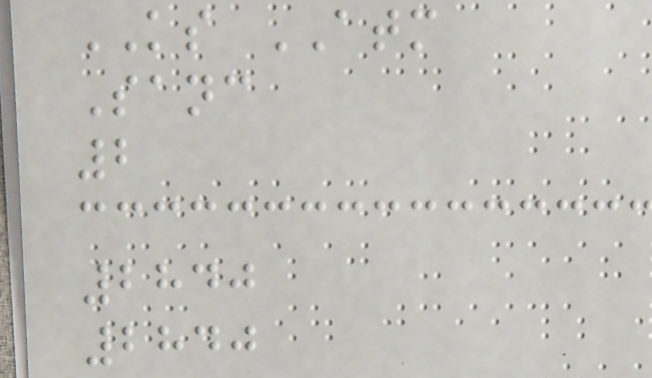KS ATM
Sanc
2
2840
2840
